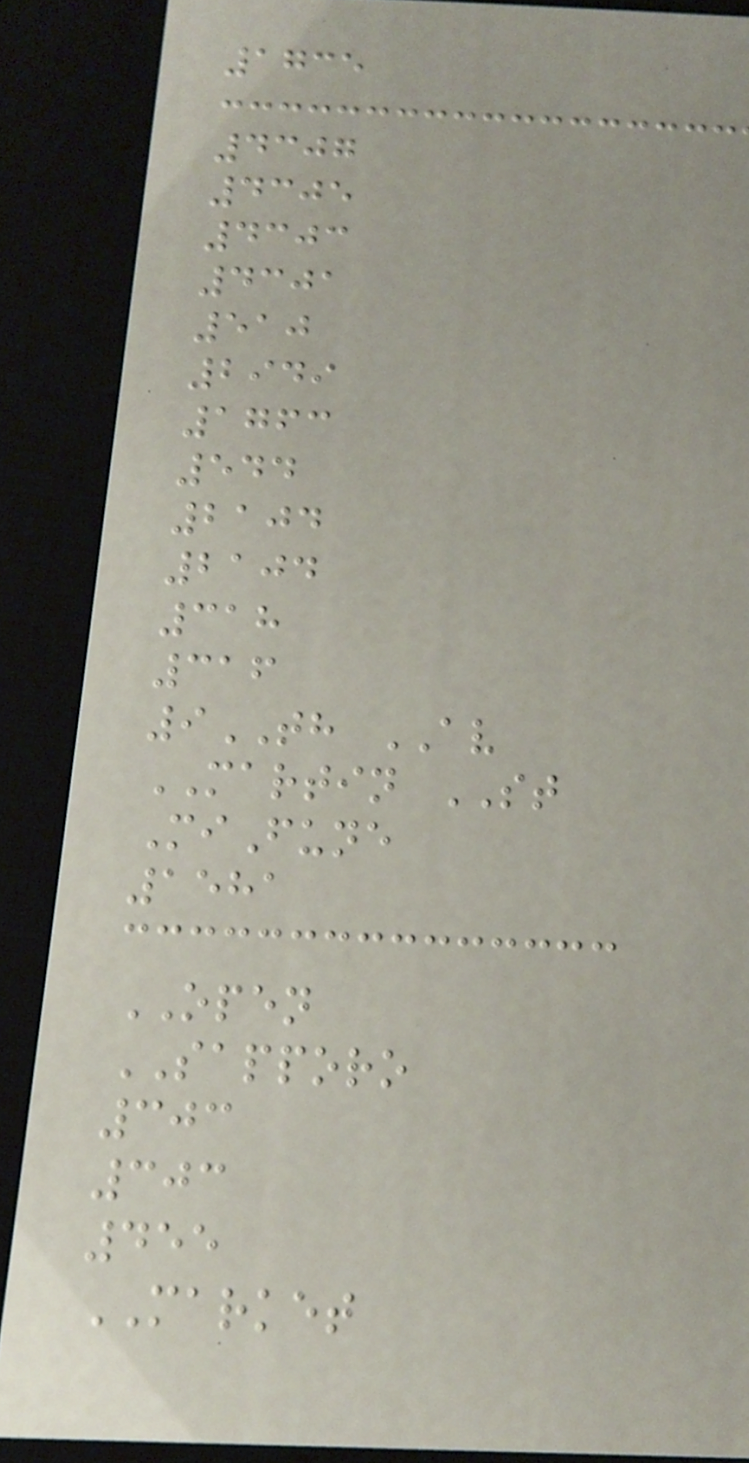1735
4307
4305
4303
4301
510
2949
1763
544
2104
2104
318
316
9TH AV
MARTIN ST
MiFune
1581
OPEN
SAPPORO
303
303
455
MARKET
